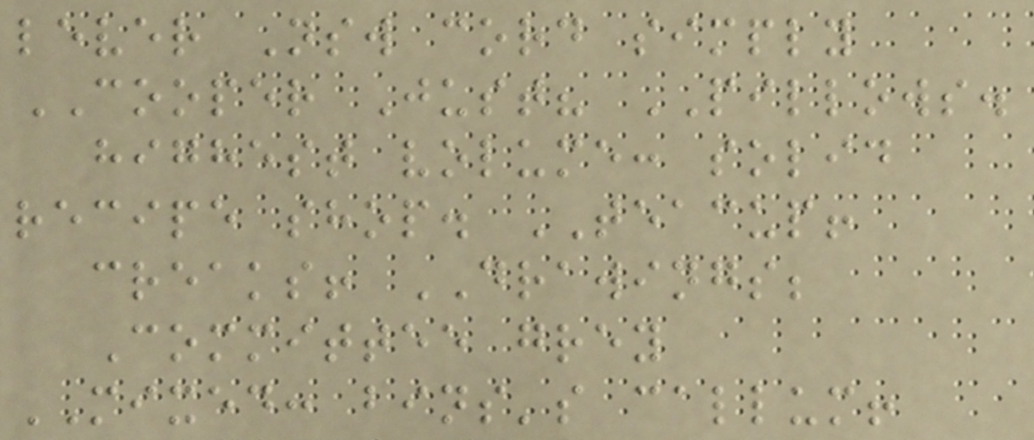lever Nsw cord simply
COOPER Just? PILLOWS.
highest volume: solid
recipe shop. TEACUP!
creaks! DRAWINGS;
Committee grey
MIXED: bins's callum!
